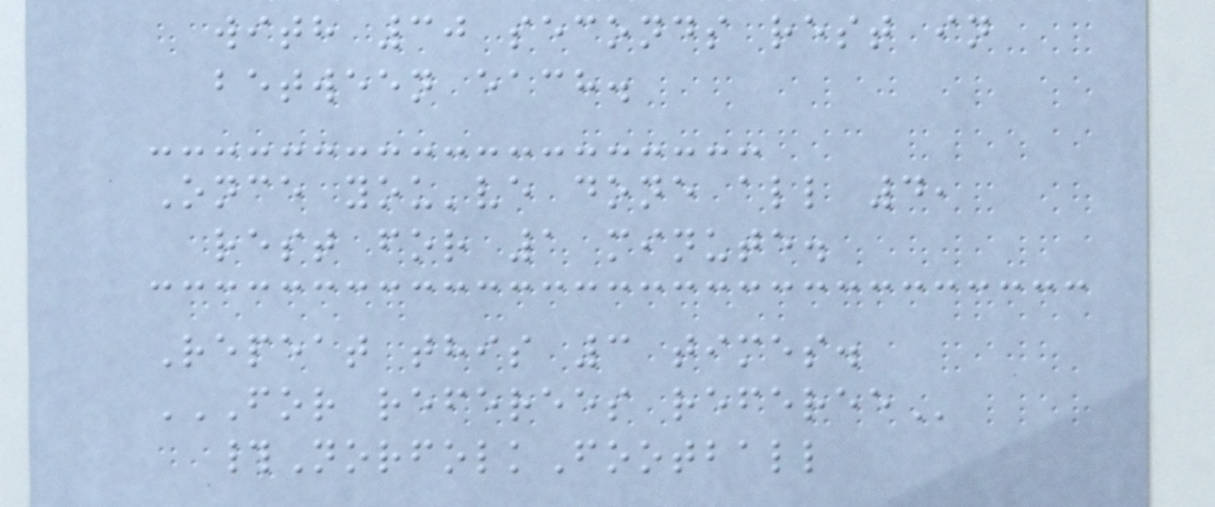with 30 seconds rest in
between each.
Once you've done all 4,
rest for 1 minute.
Repeat this 3 times.
FOR REFEREES REFEREE
#NorfolkFootball
